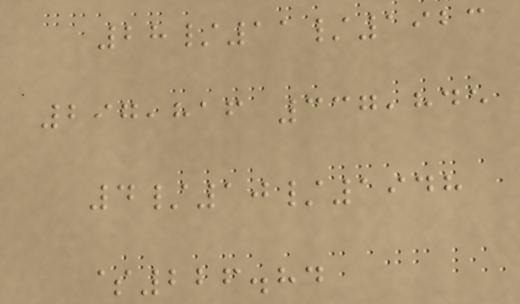28/11/1923
297,816 337,845
4/10/1948
$226.84
